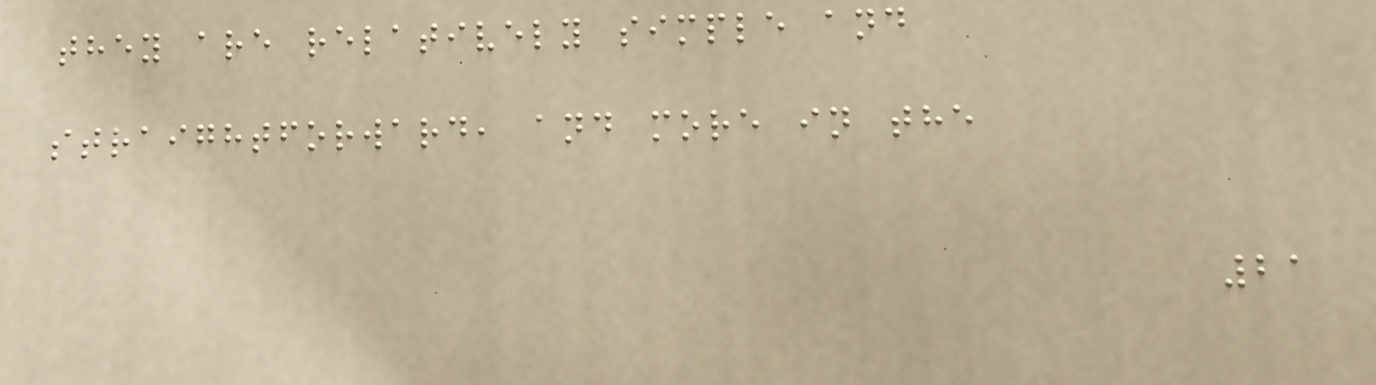they are relatively simple and
straightforward, and more in the
21
